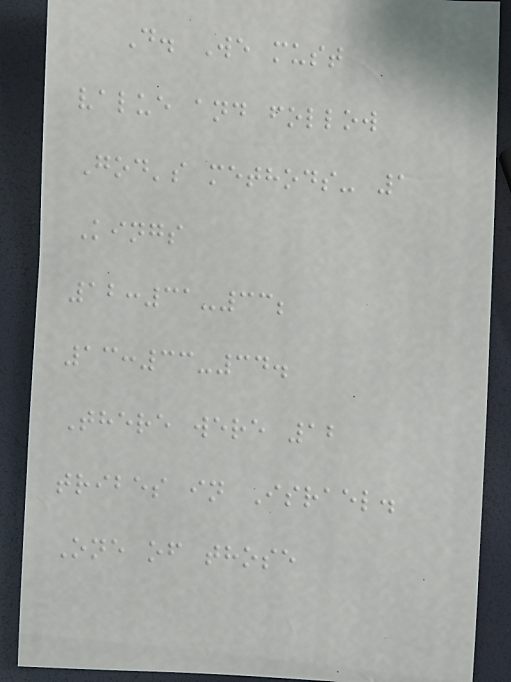D. We must
value and follow
God's methods- 1
Kings
12:31-33;
13:33-34.
There were 12
tribes in Israel.
One of those
